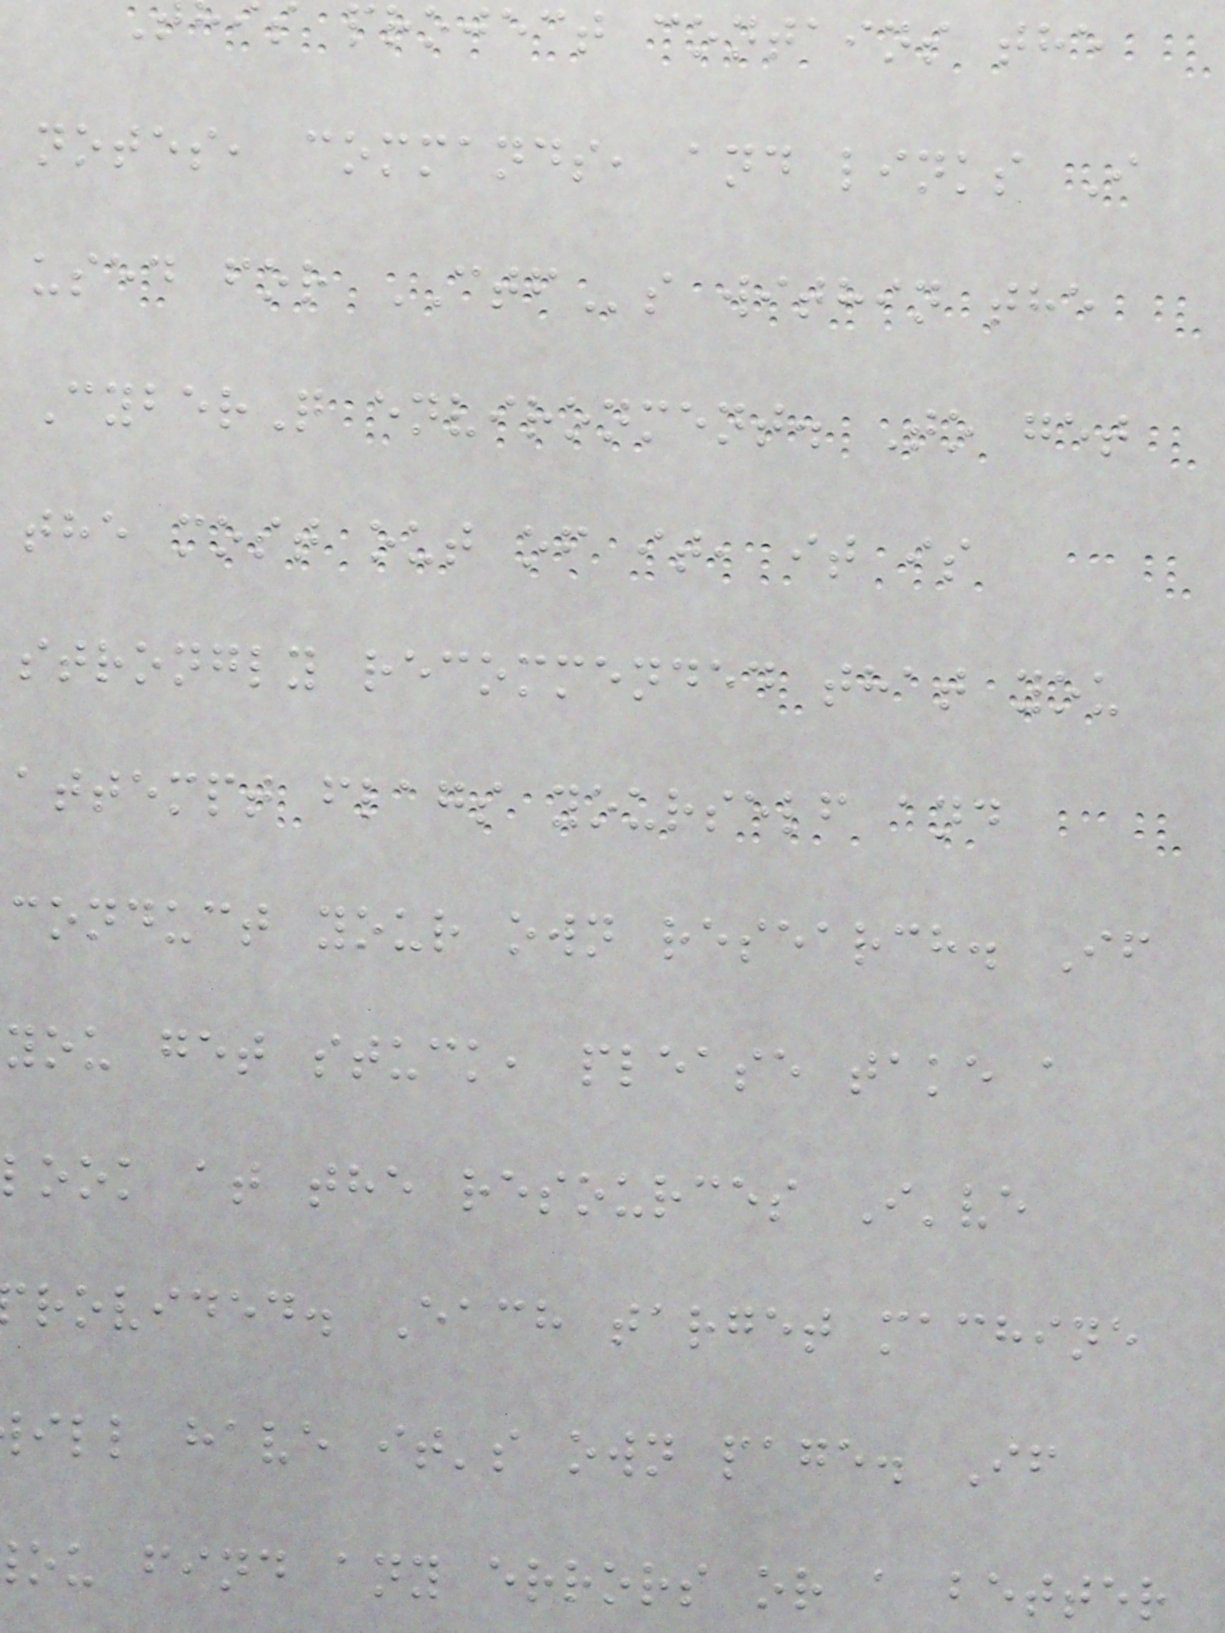project contains the
notes, commands, and links I
used for CTFs within the
CyberQ environment. To get
the most out of it, it is
strongly recommended that you
attempt flags yourself and
conduct your own research. If
you get stuck, please take a
look at the resources I've
rovided. Each target machine
ill have it's own page. If
ou find any errors or a better
